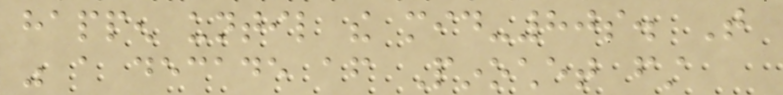happen until the mid-80s. That
was a decade after Pinochet first
